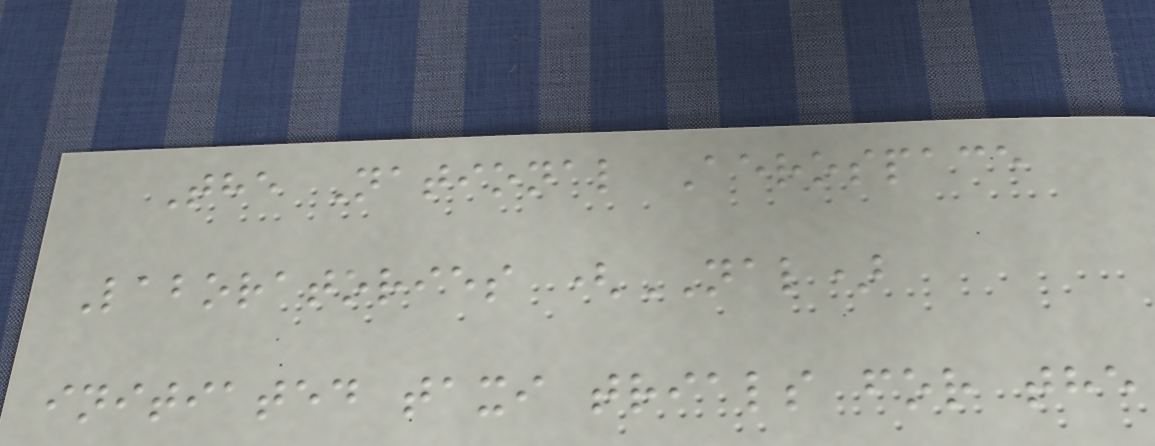The National Aerospace
Laboratories (NAL)
initiated taxi trials for the
